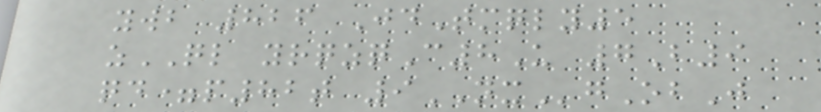ywb 826 JdTmqly5
zQL yrqzqC8U 7B9
qd=p82t 9NXgObJ
